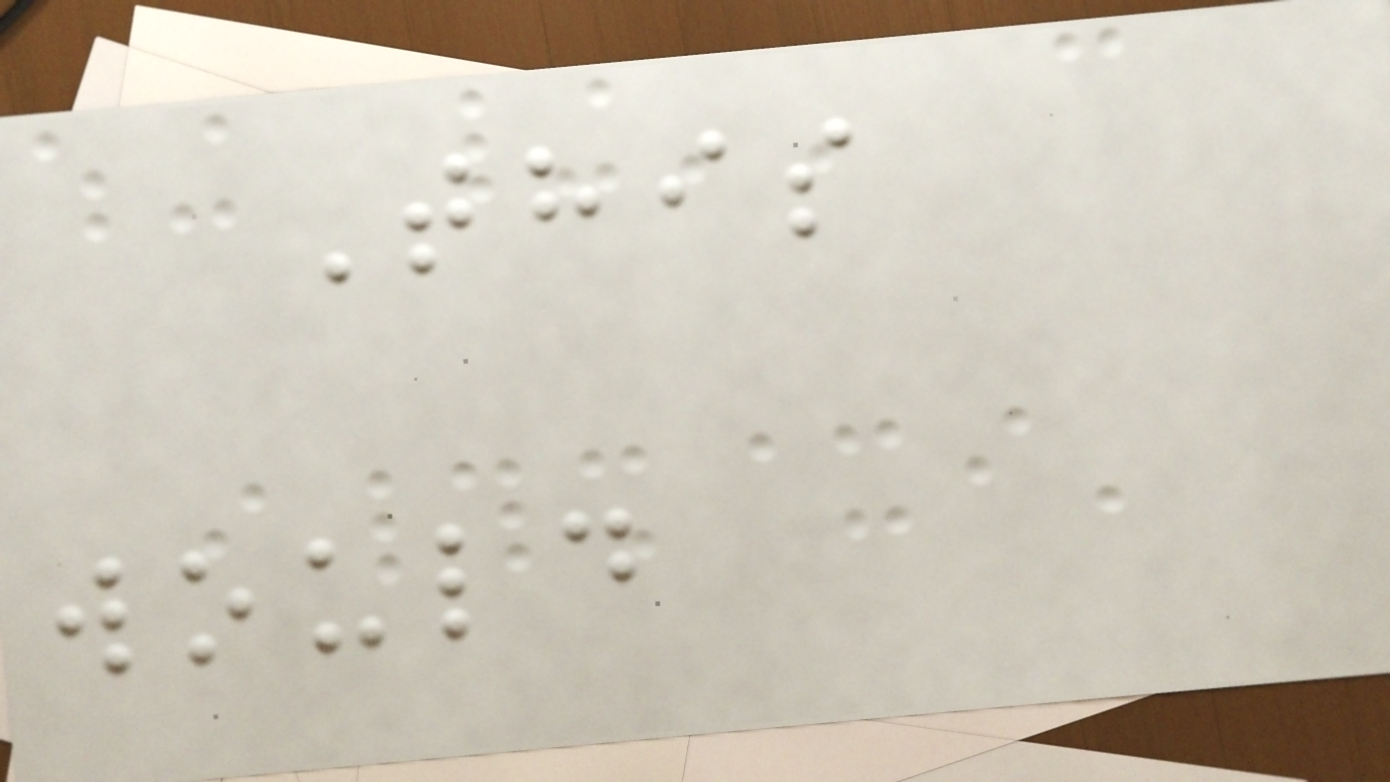This
would
